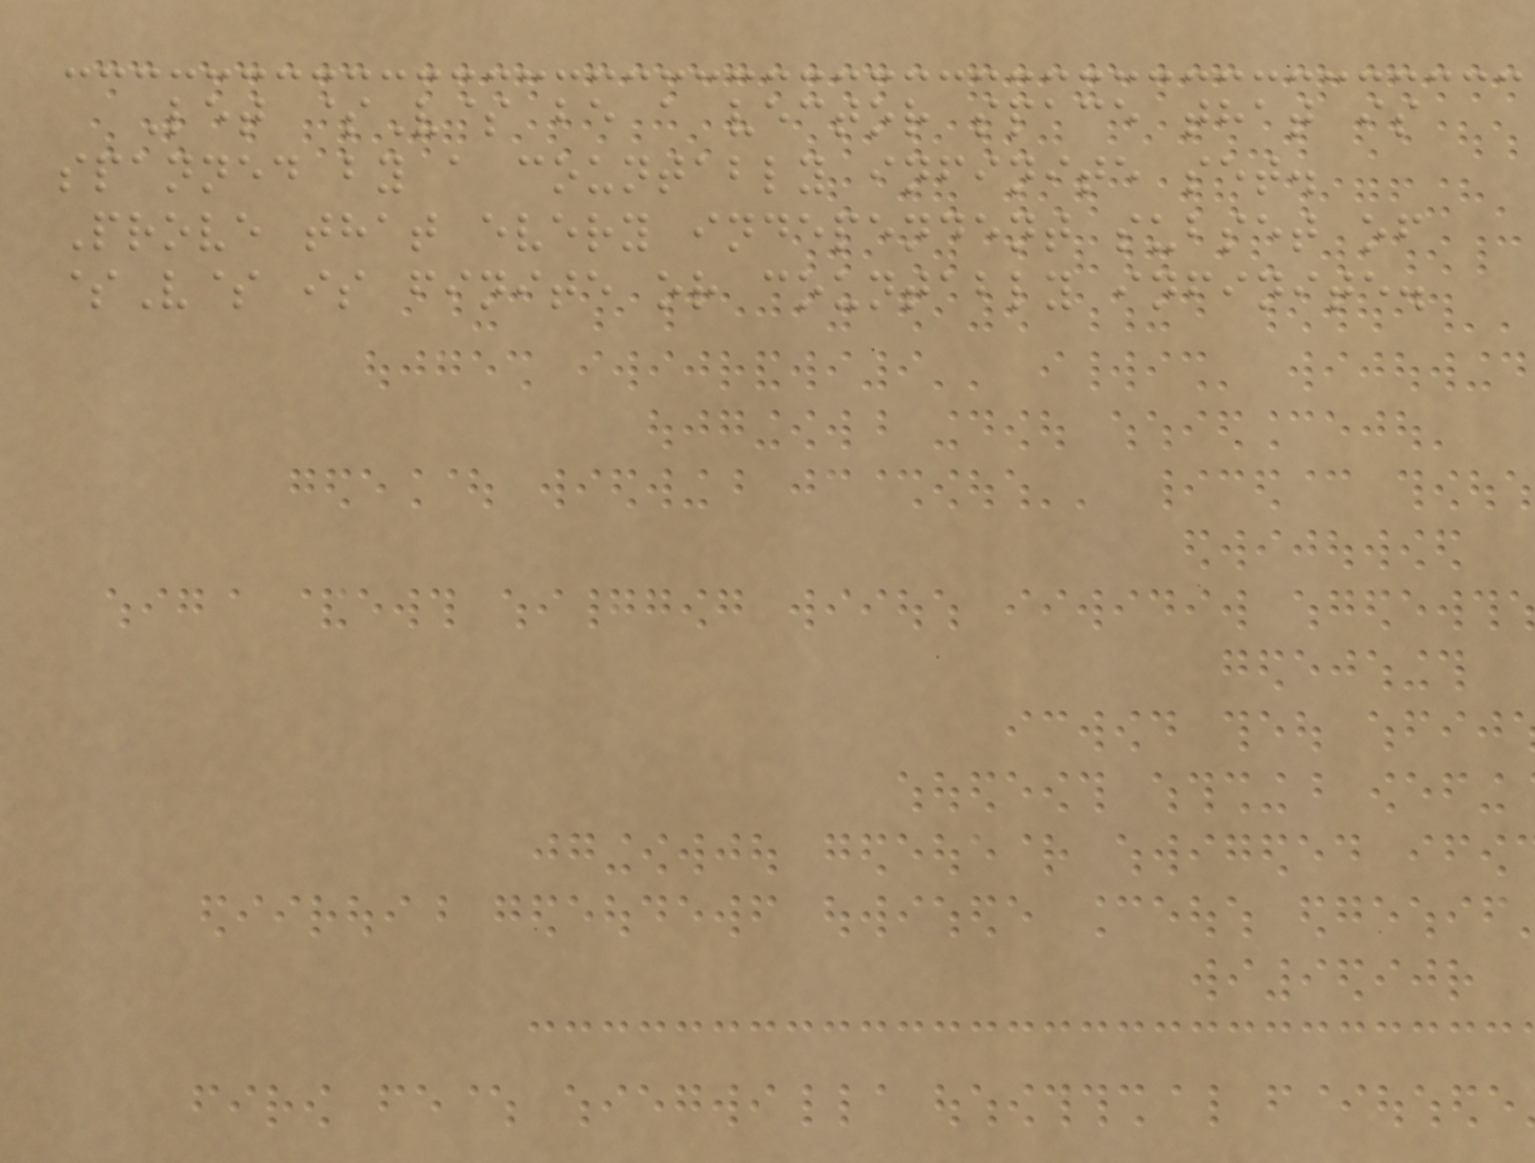Let $V$ be a vector space that is
spanned by a countably infinite set.
Prove that every independent subset of
$V$ is finite or countably infinite.
